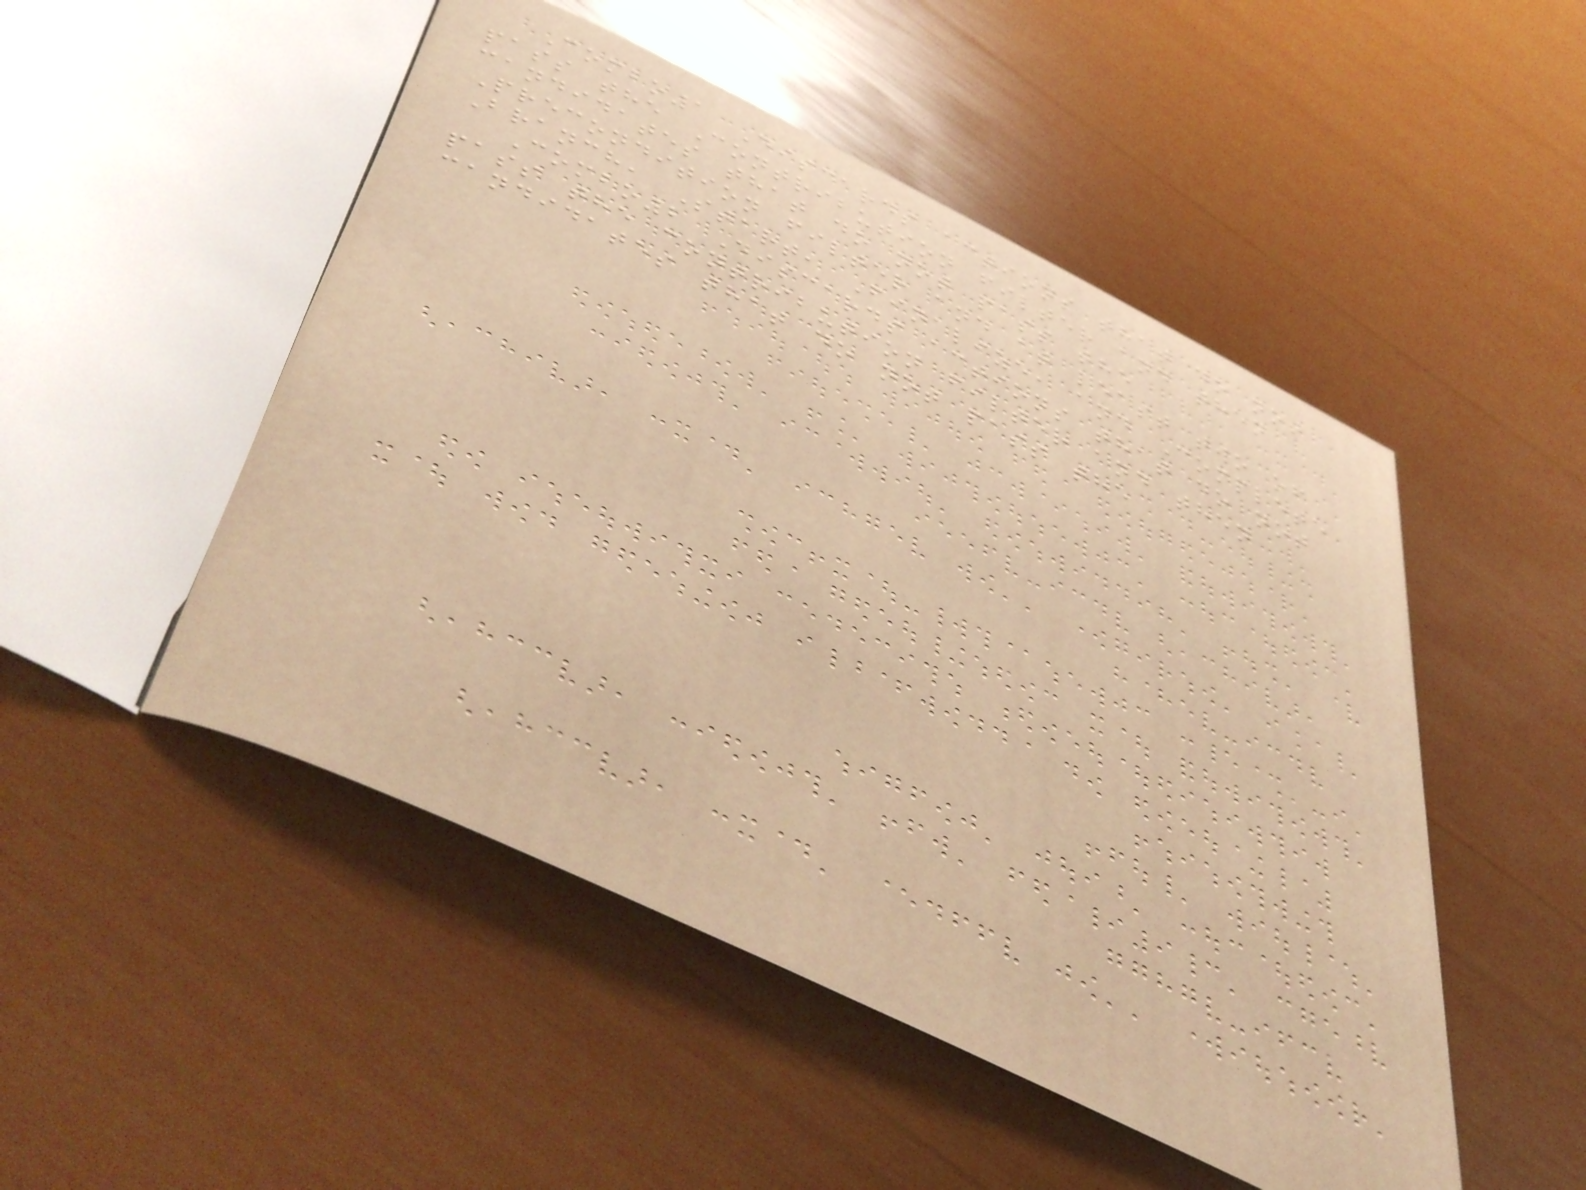Combo1 Discards actions that do not
pass the Contribution filter and then
candidates that do not pass the
Precondition filter and at least two of
Branch, Start, Finalize, and Complete
Combo2 Discards actions that do not
pass the contribution filter and then
candidates that do not pass the
